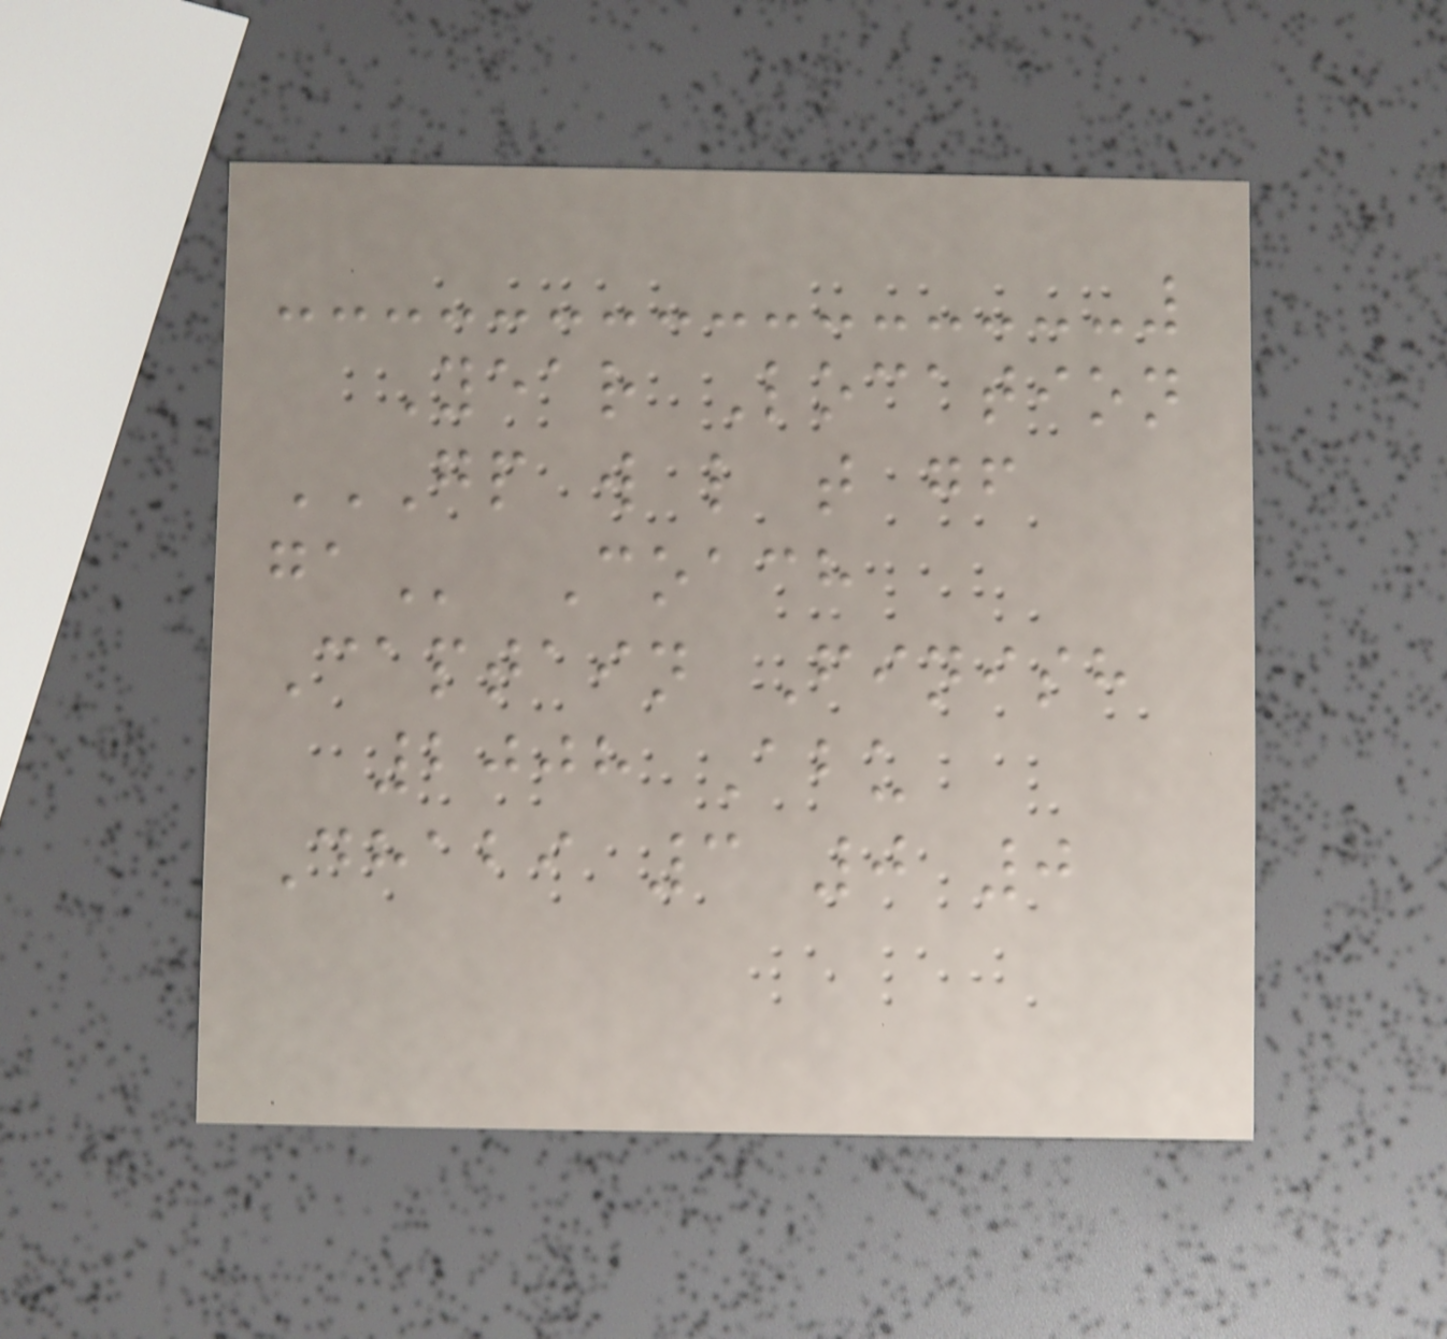Year Location
GP W L T GF
GA Coach
Captain Finish
2008 Abu
Dhabi 3 0 0
